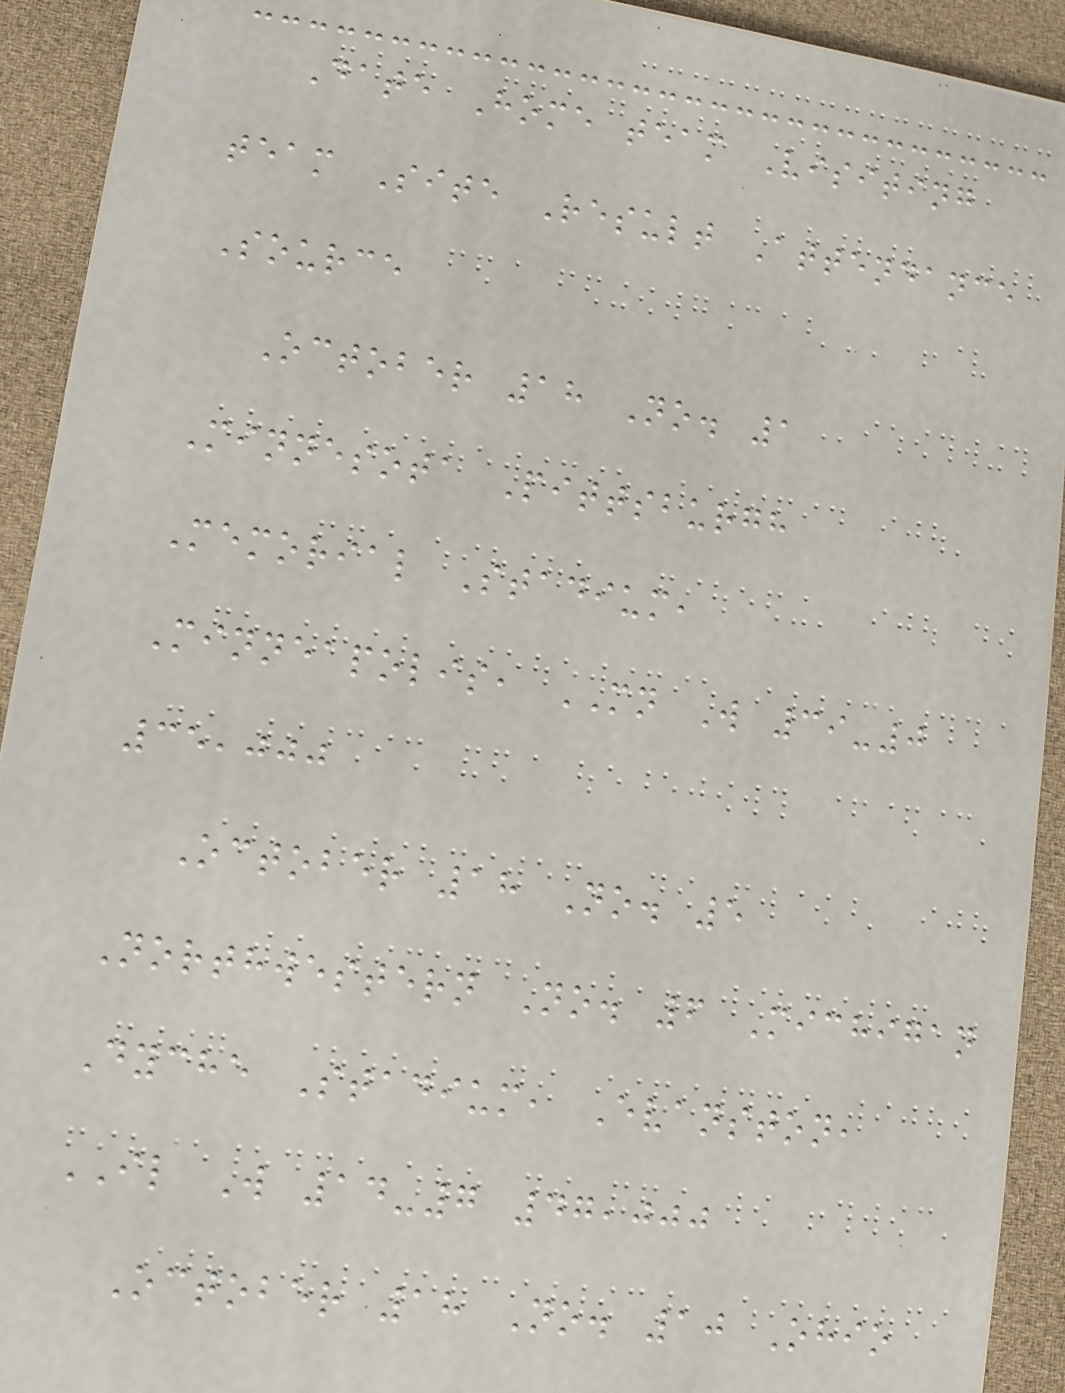Date Home team Visiting
team Site Result Attendance
Source
October 18 No. 1
Minnesota Pittsburgh
Memorial Stadium,
Minneapolis, MN W 39-0
35,000
October 18 No. 5
Northwestern No. 6 Michigan
Dyche Stadium, Evanston,
IL W 14-7 47,000
October 18 No. 10 Ohio
